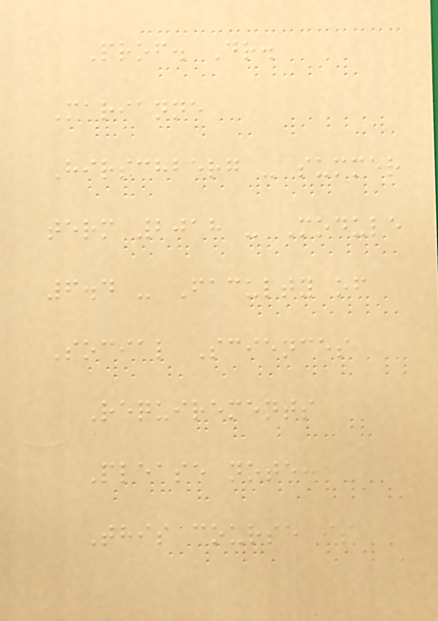Prof. Dr.
Marianne
Hirschberg - summer
term 2018 - Module
6.4 - Faculty of
Social Sciences
Requirements
Please note:
This course is
